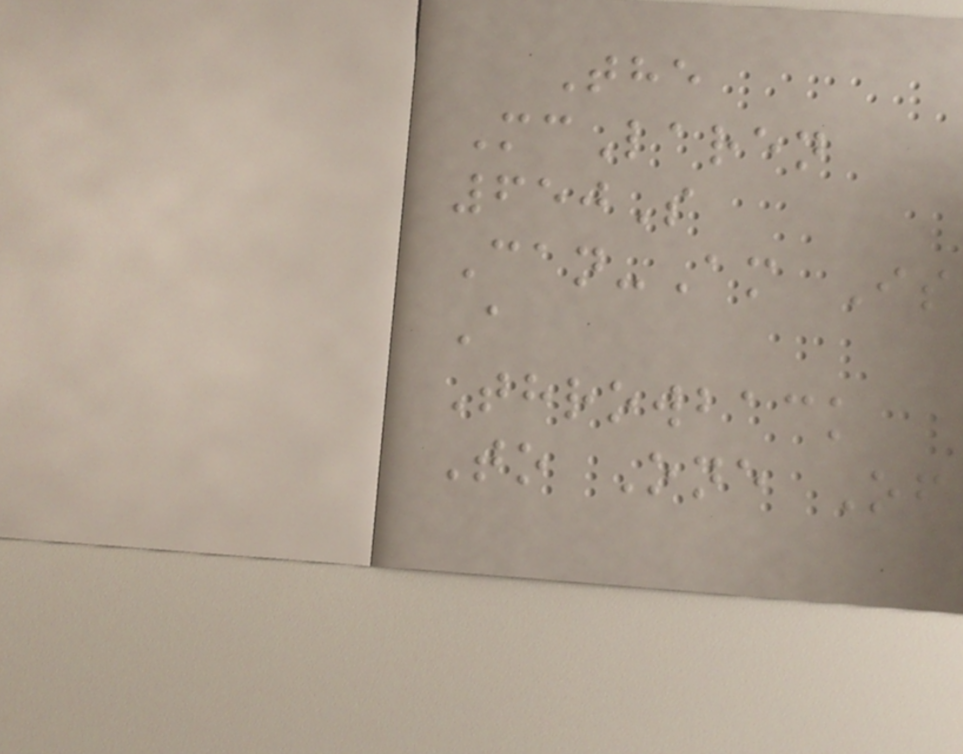The
McLaren
650S
Can-Am Is
A
Throwback
To One Of
